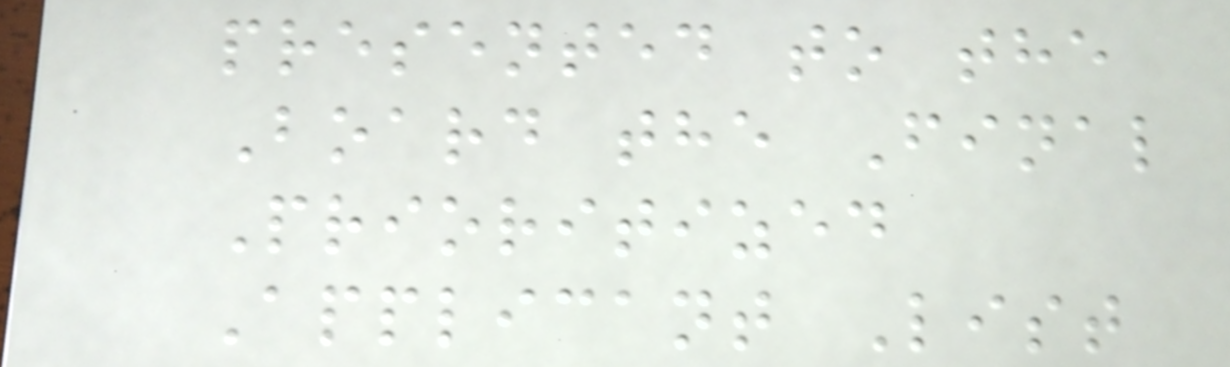presented to the
Board the Final
Prioritized
Applicant List
